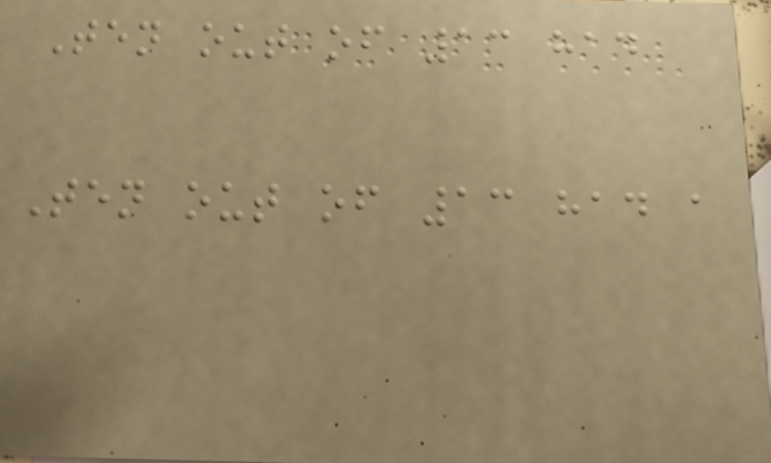Ten out of 13 had
Ten out of 13 had a
